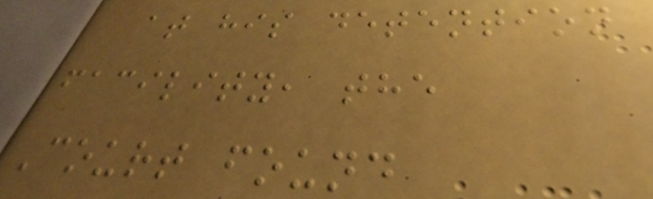at his detention
facility, the
Court found
